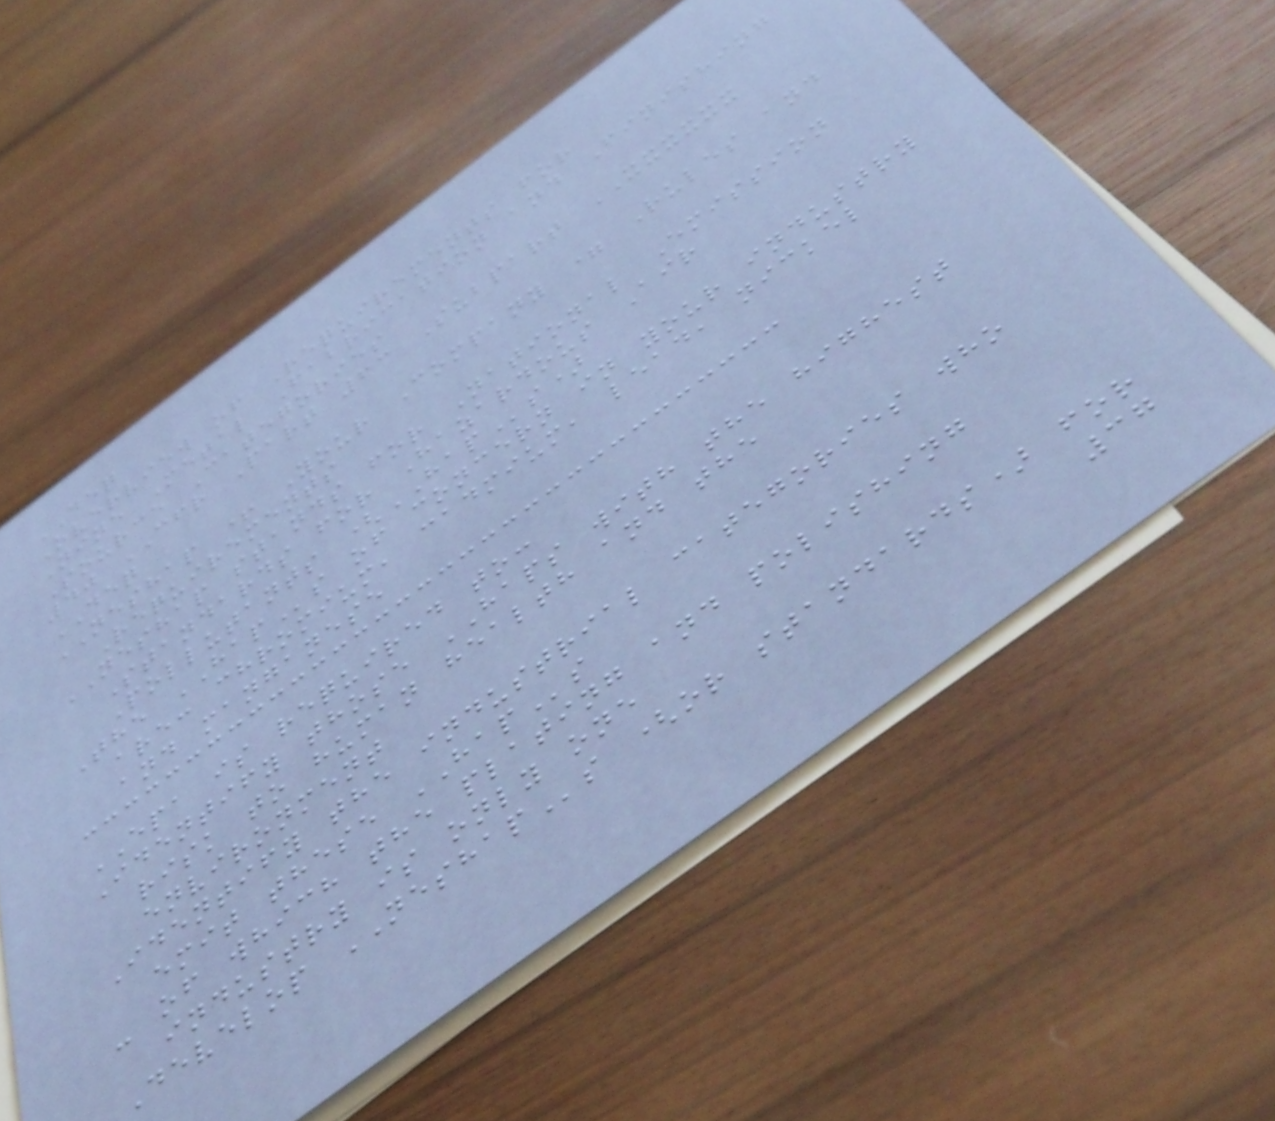DEQ
Overview of Requirements for
Nine Metal Fabrication and Finishing
Source Categories
40 CFR Part 63 Subpart XXXXXX
DEQ
NESHAP + Your Company = Rules and
Requirements
NESHAP stands for National Emission
Standards for Hazardous Air
Pollutants (HAPs)
The HAPs of concern in your industry
are: chromium, cadmium, lead, nickel
and manganese
EPA is required to:
Identify those HAPS with the highest
risk to human health and the
environment
Identify the industrial categories who
emit these HAPs
- of which the plating and polishing
industry is only one
Develop NESHAPs (or standards) for
37
